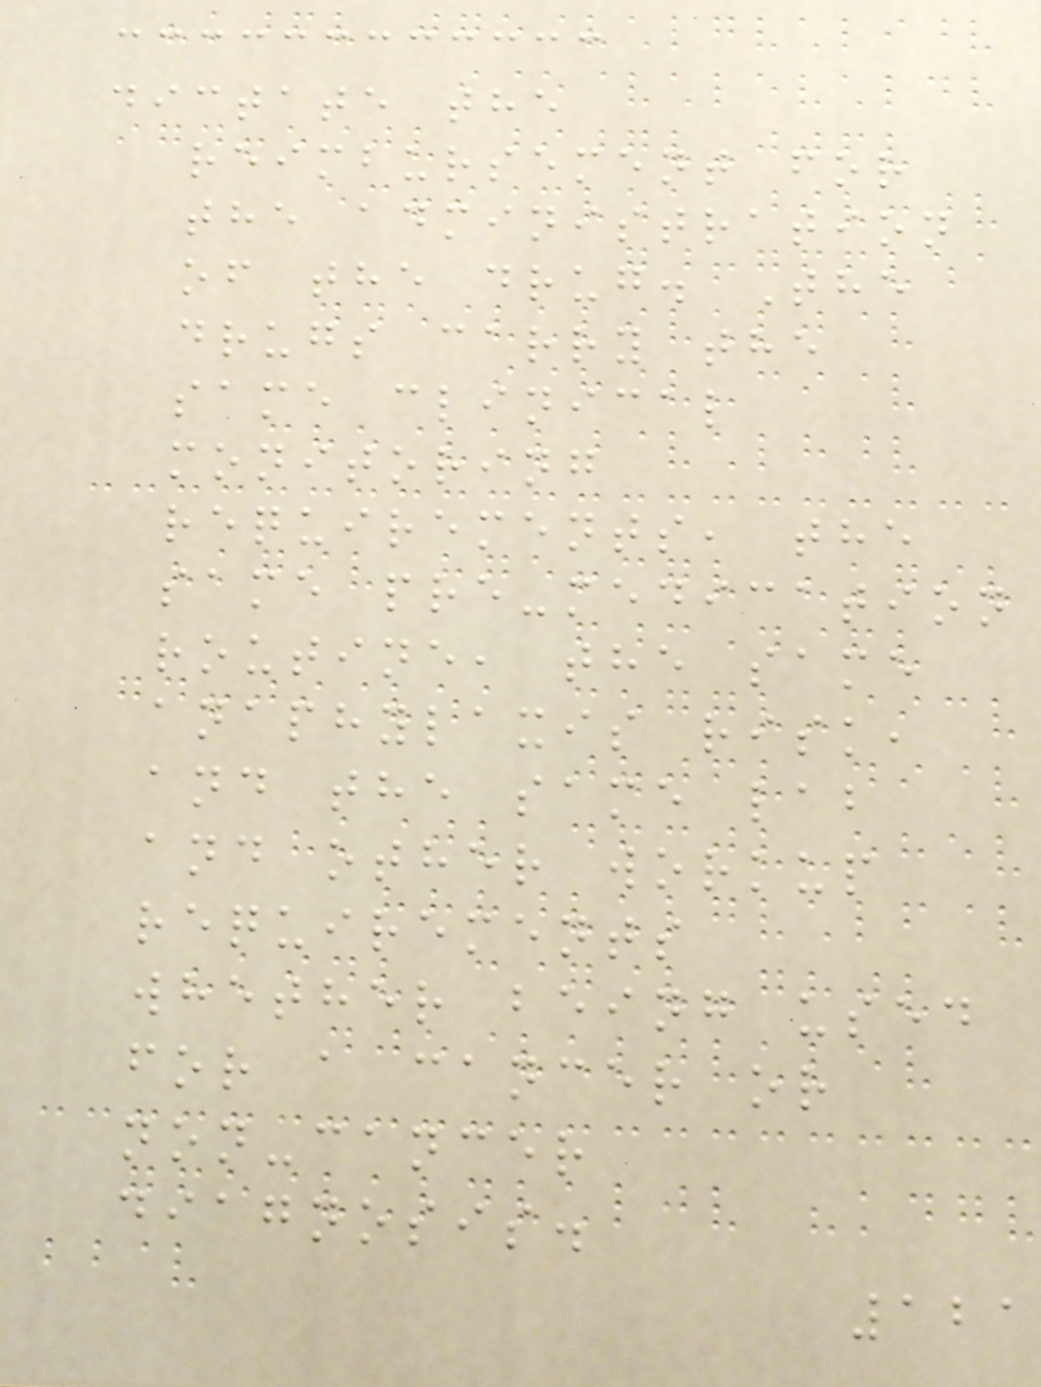dictate the
reimbursement for
the administration
of the drug. The
drugs carry the
same clinical
monitoring
requirements, the
same pre-medication
routine, the same
anaphylaxis risk,
and the same lab
and other workup
requirements
whether being used
for a cancer or
non-cancer
diagnosis.
121
